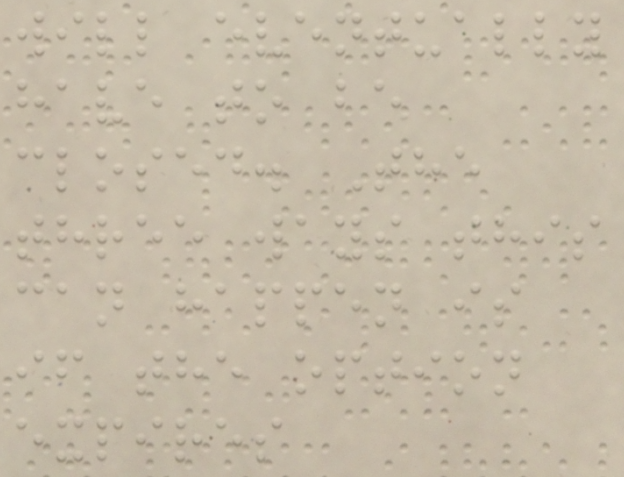will eventually
have to be
closed. The
three ways this
can happen is
if the option
expires
